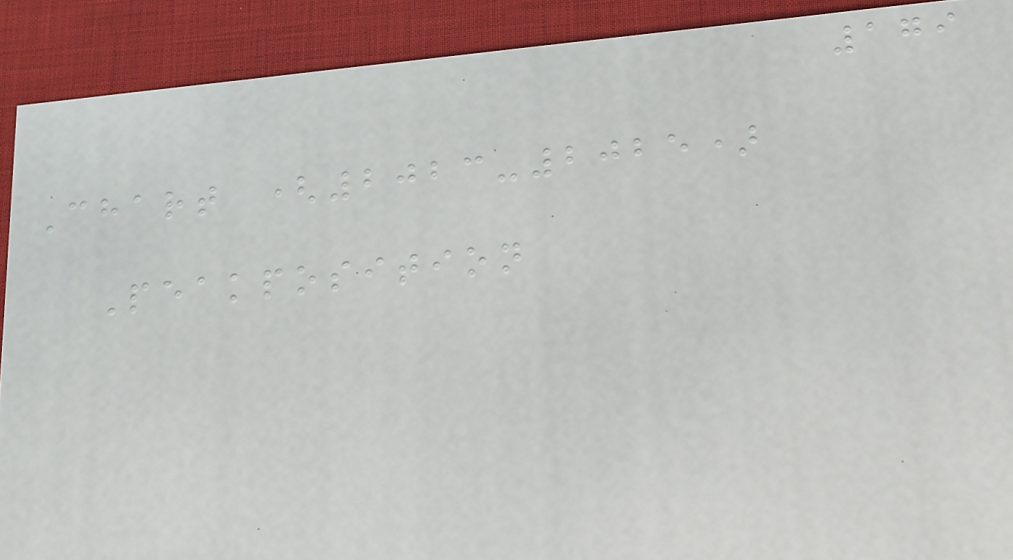179
Chart (2023-2025)
Peakposition
